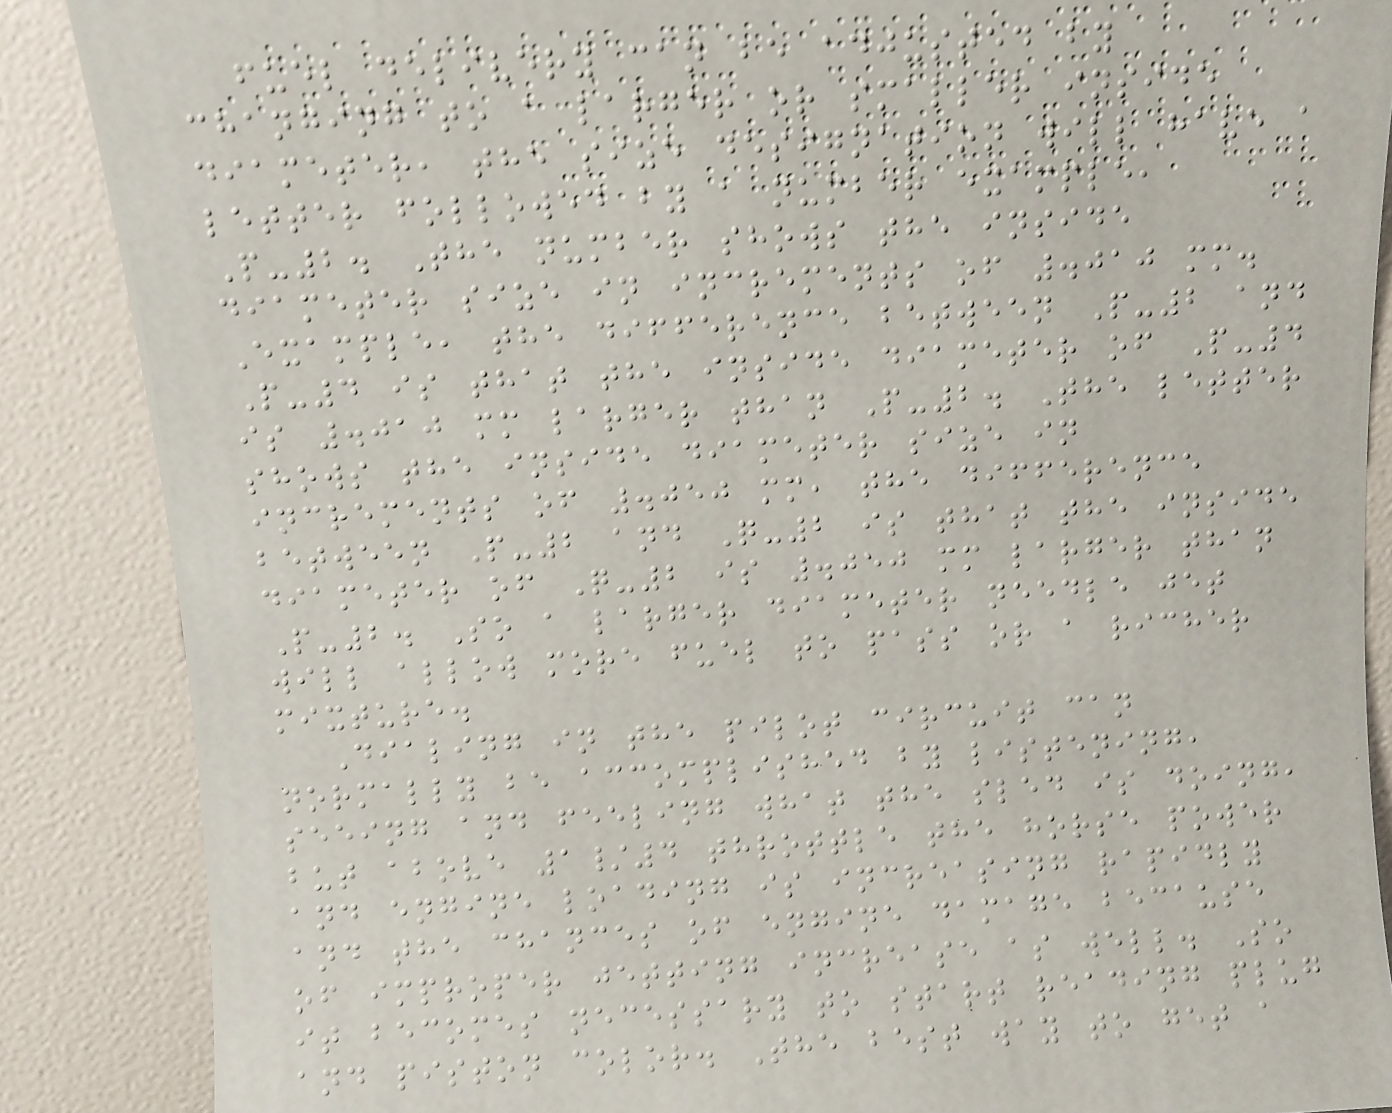fuel delivery can be adjusted by
changing to a larger or smaller inside
diameter, the size designation will have a
letter followed by a number example,
P-2. The number shows the inside
diameter size in increments of .010 mm.
Example, the difference between P-2 and
P-4 is that the inside diameter of P-4
is .010 mm larger than P-2. The letter
shows the inside diameter size in
increments of .050 mm, the difference
between P-2 and Q-2 is that the inside
diameter of Q-2 is .050 mm larger than
P-2. So a larger diameter needle jet
will allow more fuel to pass or a richer
mixture.
Dialing in the pilot circuit can
normally be accomplished by listening,
seeing and feeling what the sled is doing,
but above 1/4 throttle the horse power
and engine loading is increasing rapidly
and the chances of engine damage because
of improper jetting increase as well. So
it becomes necessary to start reading plug
and piston color. The best way to get a
